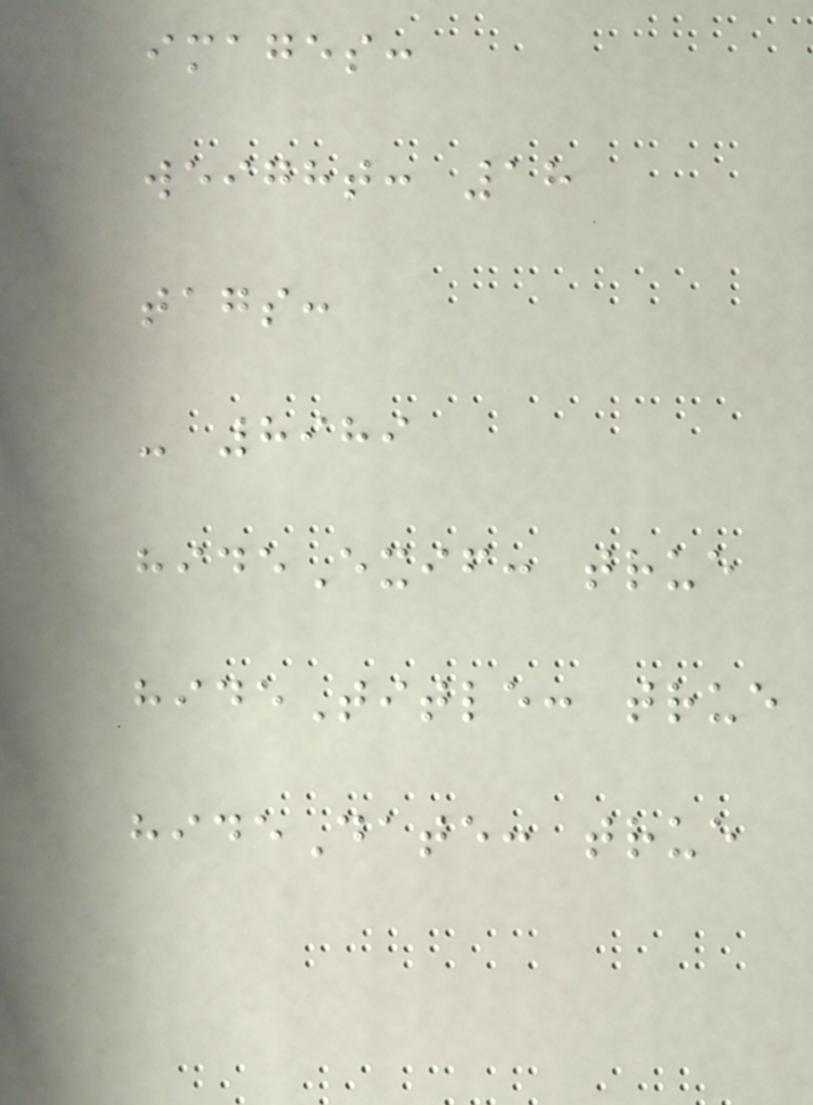images:
weight: 18
tags:
- 8989
hideExif: true
hideTitle: true
hideDate: true
